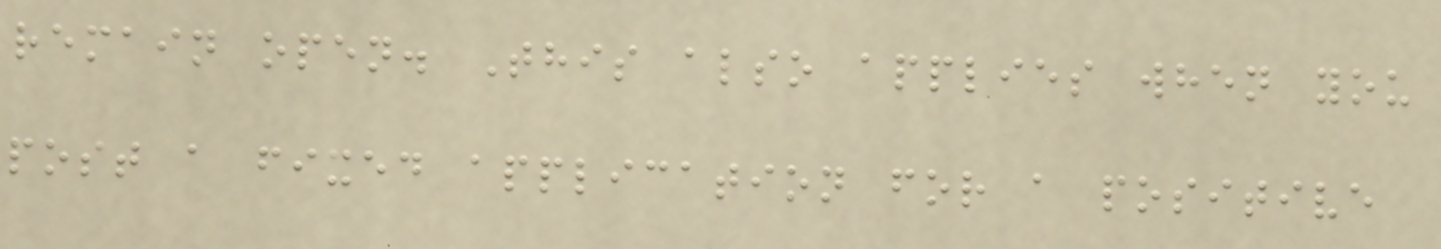remain open. This also applies when you
post a fixed application for a positive
